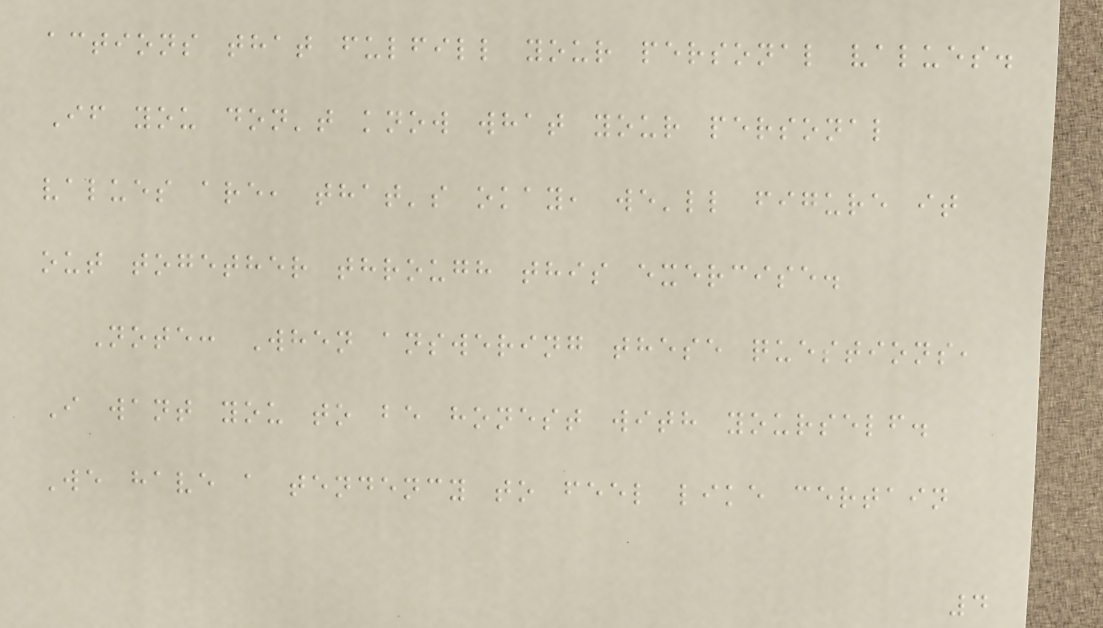actions that fulfill your personal values.
If you don't know what your personal
values are, that's okay, we'll figure it
out together through this exercise.
Note: When answering these questions,
I want you to be honest with yourself.
We have a tendency to feel like certain
4
